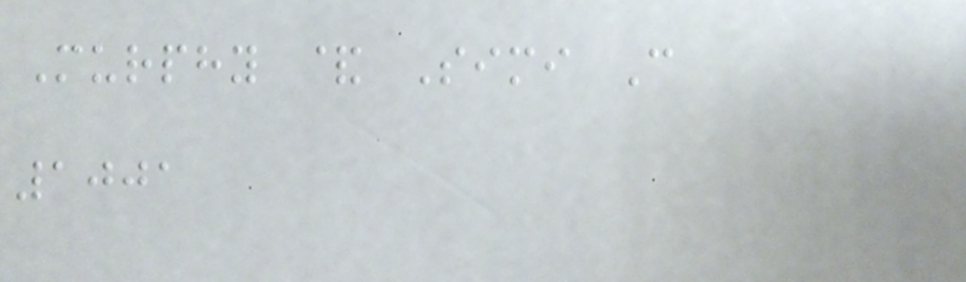Murphy & Simi C
1001
